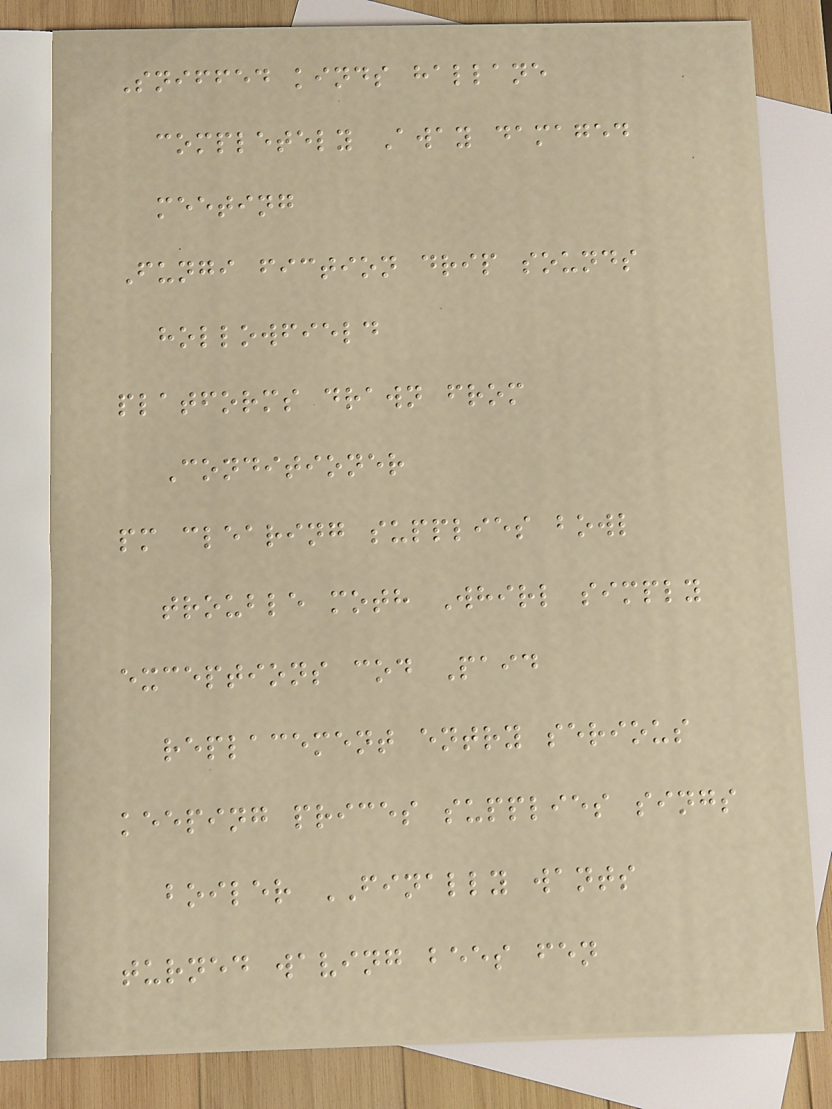Sniffed kinds hallane
completely Away damaged
meeting
Fungi fiction drip sounds
hollowfield
platforms drawn from
Conditioner
pm clearing supplies bowl
trouble moth Whirl simply
exceptions cod Paid
replacement entry serious
keeping prices supplies sings
boiler FINALLY wants
turned waving bees fen
